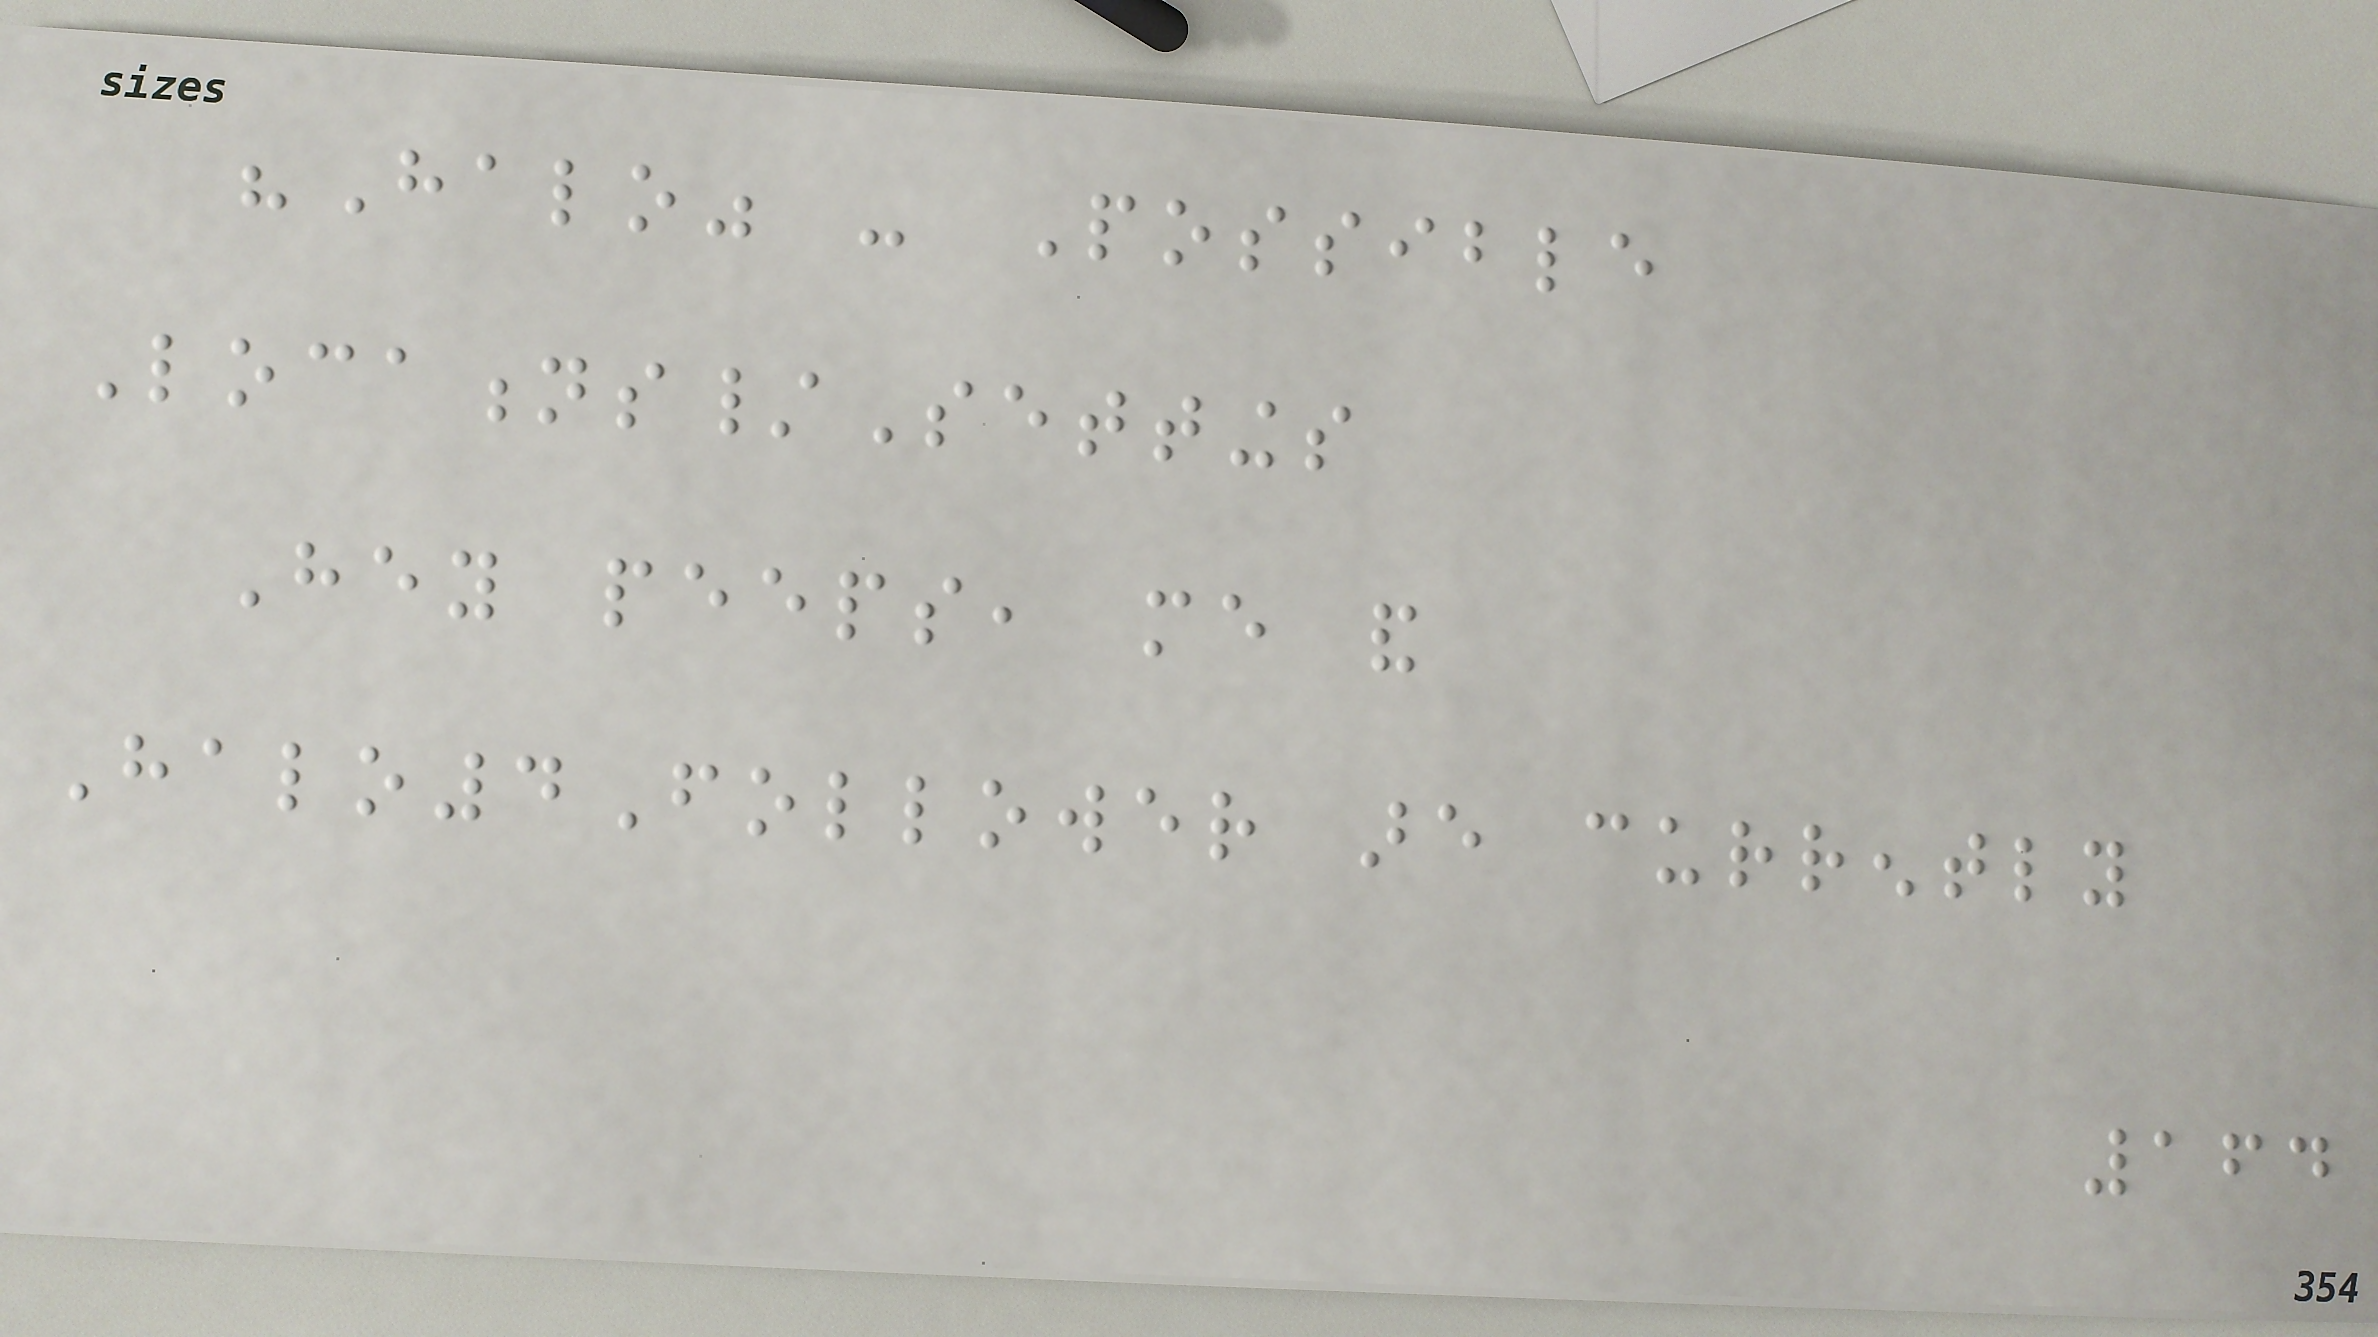"Halo" - Possible
Locations/Settings
Hey peeps, me and
Halo4Follower are currently
164
